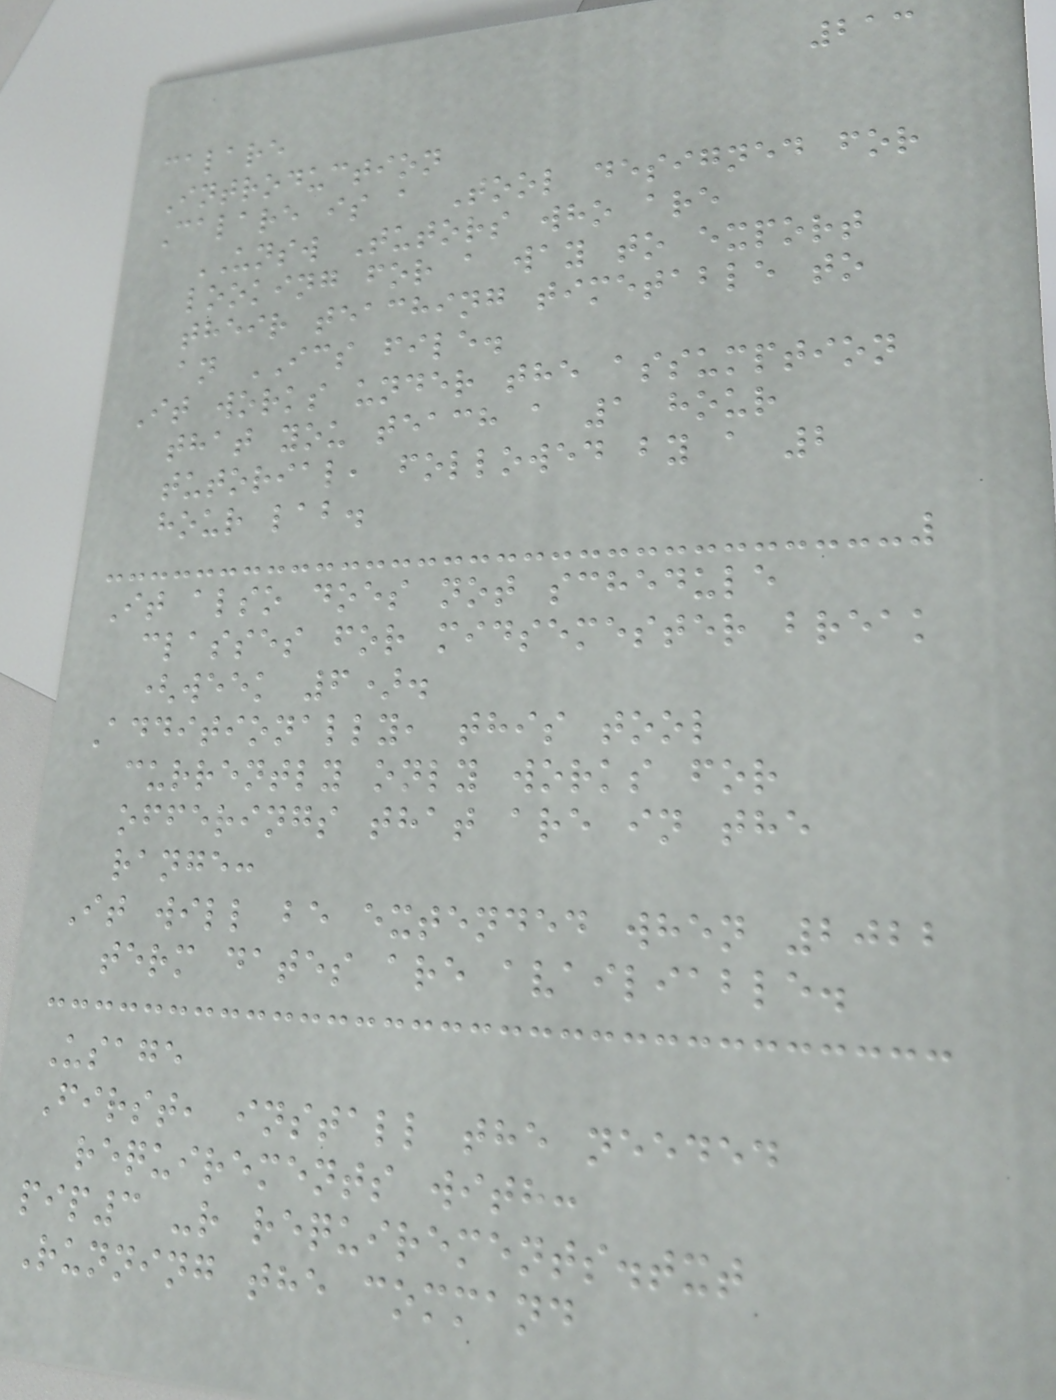213
calare
Introduction
Calare is a Tool designed for
UNSW Tutors who are
looking for a way to export
their teaching timetable to
an ICS file.
It works under the assumption
that you teach a 1 hour
tutorial, followed by a 2
hour lab.
It also does not schedule
classes for midsemester break
(week 6).
Additionally, this tool
currently only works for
offerings that are in the
range:
It will be extended when 2022
term dates are availiable.
Usage
First, install the needed
requirements with:
pip3 -r requirements.txt
Running the command
